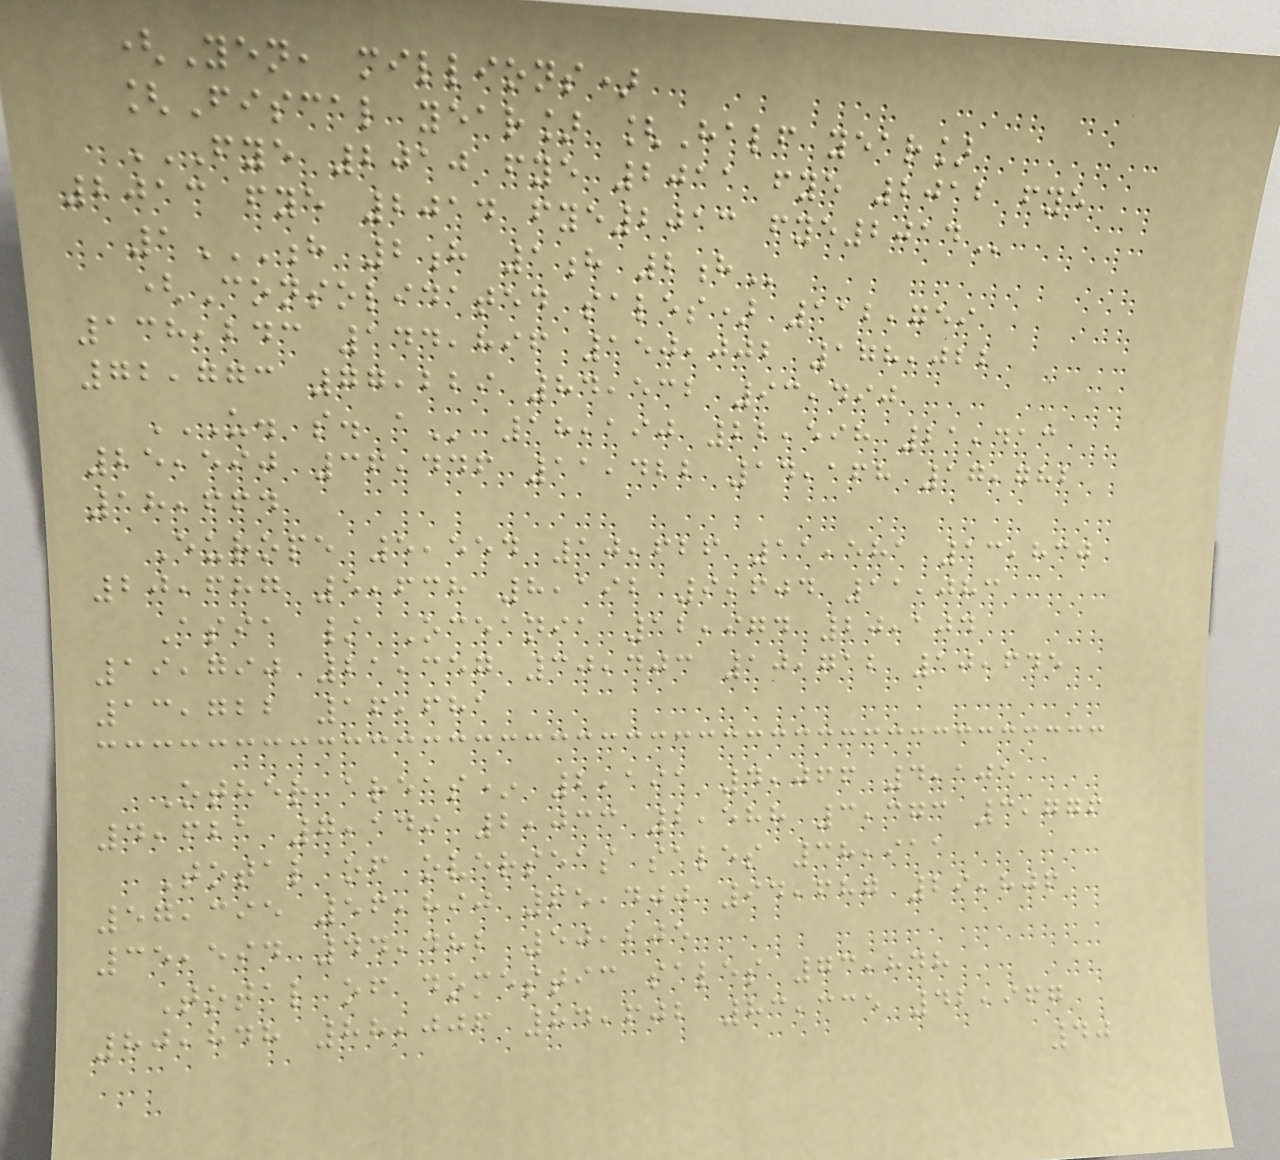(Yen, millions)
[Fiscal year] [Half year]
FYE 2010 FYE 2011 FYE 2012 FYE
2013 FYE 2014 FYE2013 FYE2014
1H 2H 1H 2H
(Consolidated sales) 112,759
138,243 144,896 150,002 178,022
72,773 77,229 84,532 93,490
U. S. A 18,190 22,598 21,413
25,590 36,446 11,422 14,168 17,782
18,664
Europe 5,554 10,626 11,581 13,830
20,687 5,638 8,192 9,604 11,083
Asia / Oceania 12,974 20,104
19,790 21,357 30,403 10,712 10,645
13,722 16,681
Other areas* 2,191 4,066 4,105
4,621 7,149 2,033 2,588 3,373 3,776
Total of overseas sales 38,911
57,395 56,890 65,400 94,687 29,806
35,594 44,482 50,205
Total of domestic sales 73,848
80,848 88,006 84,602 83,335 42,967
40
